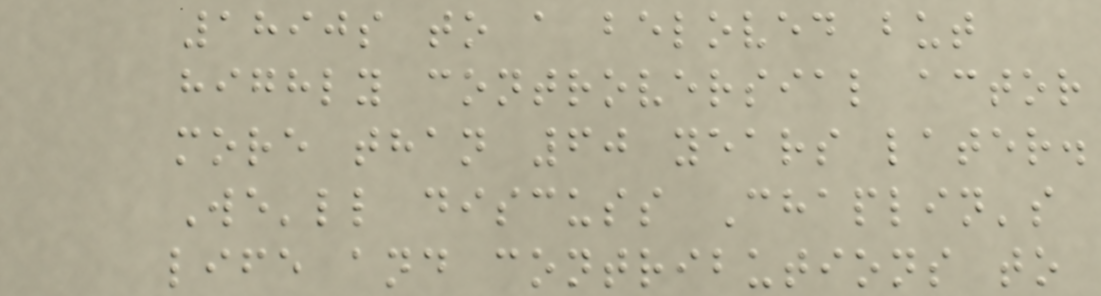1890s to a beloved but
highly controversial actor
more than 60 years later.
We'll discuss Chaplin's
life and contributions to
